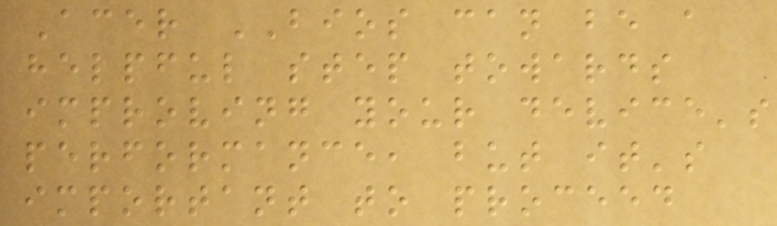Acer BIOS can be a
helpful step towards
improving your device's
performance, but it's
important to proceed
